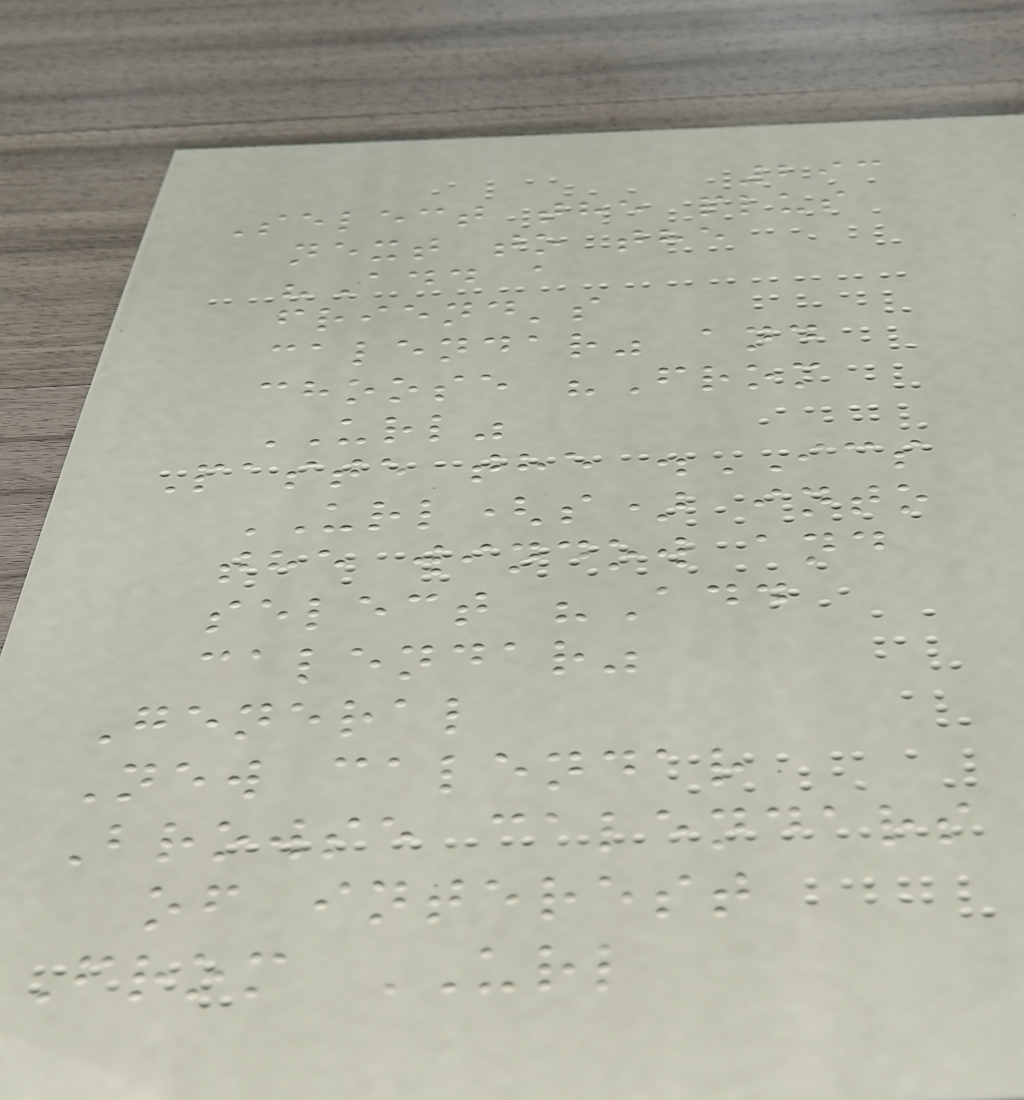293
Select the plus
next to the
"Add a
friend's
calendar" and
choose "From
URL"
Paste the .ICS
URL(s) into
the window and
select "Add
calendar"
General
New calendar
Browse calendars
of interest
From URL
